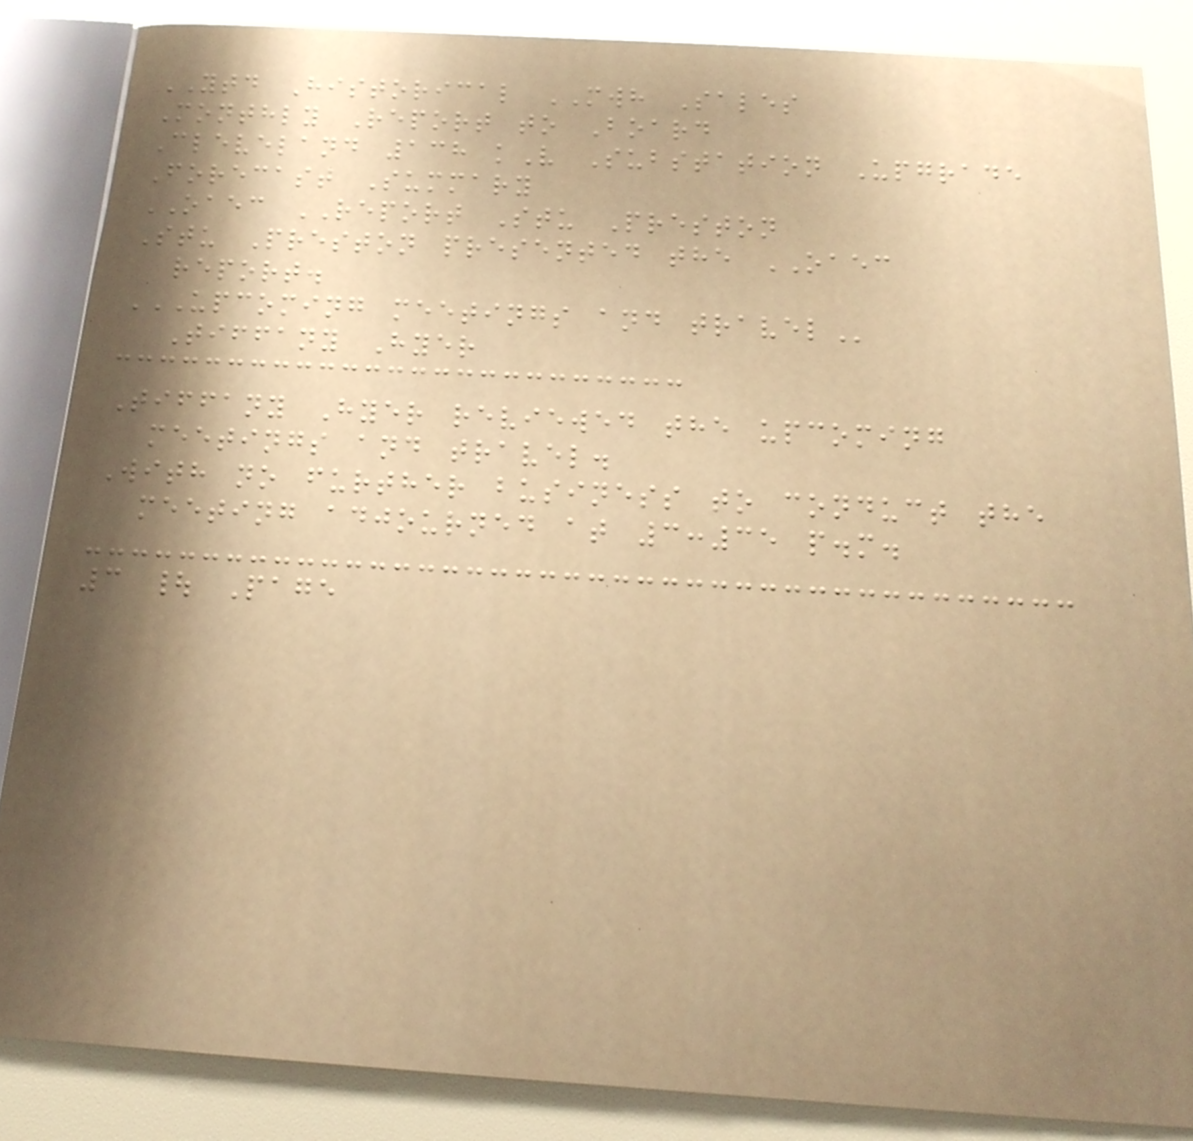YTD Historical MWH Sales
Monthly Report to Board
Cleveland 138 kV Substation Upgrade
Forecast Summary
OAEC REPORT Stu Preston
Stu Preston presented the OAEC
report.
UPCOMING MEETINGS AND TRAVEL
Tiffany Hyer
Tiffany Hyer reviewed the upcoming
meetings and travel.
With no further business to conduct the
meeting adjourned at 3:35 p.m.
3 | Page
